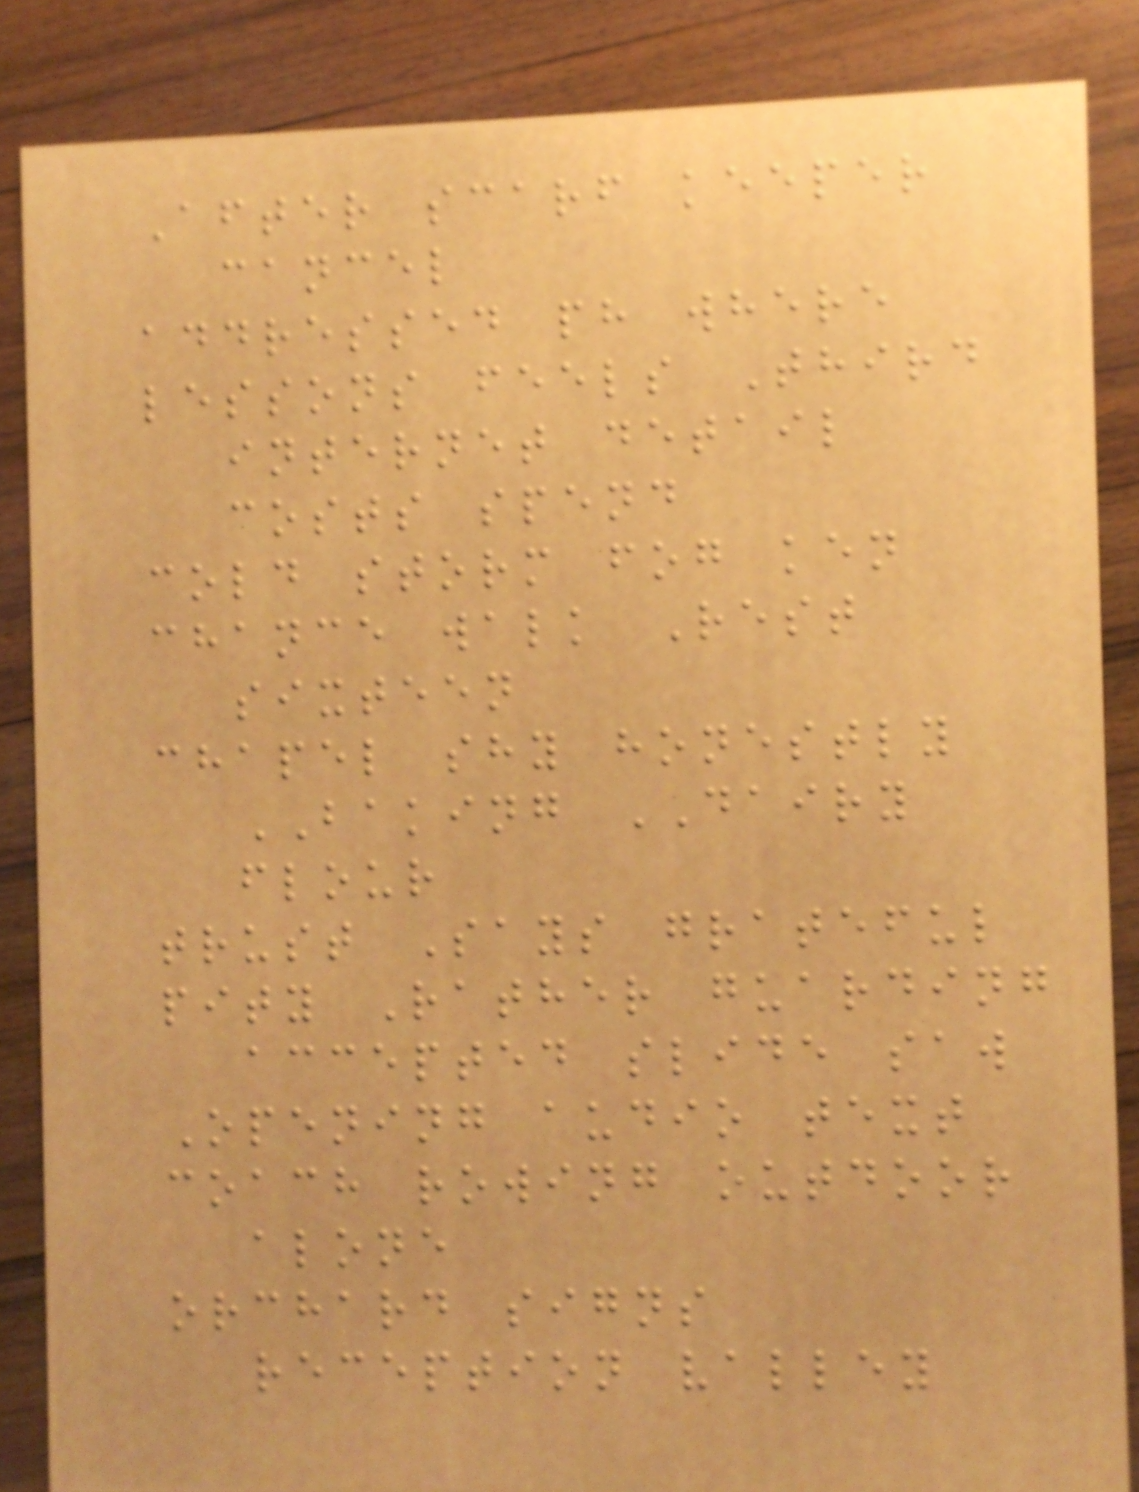After scarf keeper
cancel
addressed ph where
lessons feels Third
internet detail
costs spend
cold storm fog ken
chance walk Rest
sixteen
chapel shy honestly
BAKING DAIRY
flour
trust Says grateful
pity Rather guarding
accepted slide saw
Opening audio text
coach rowing outdoor
alone
orchard signs
reception valley
